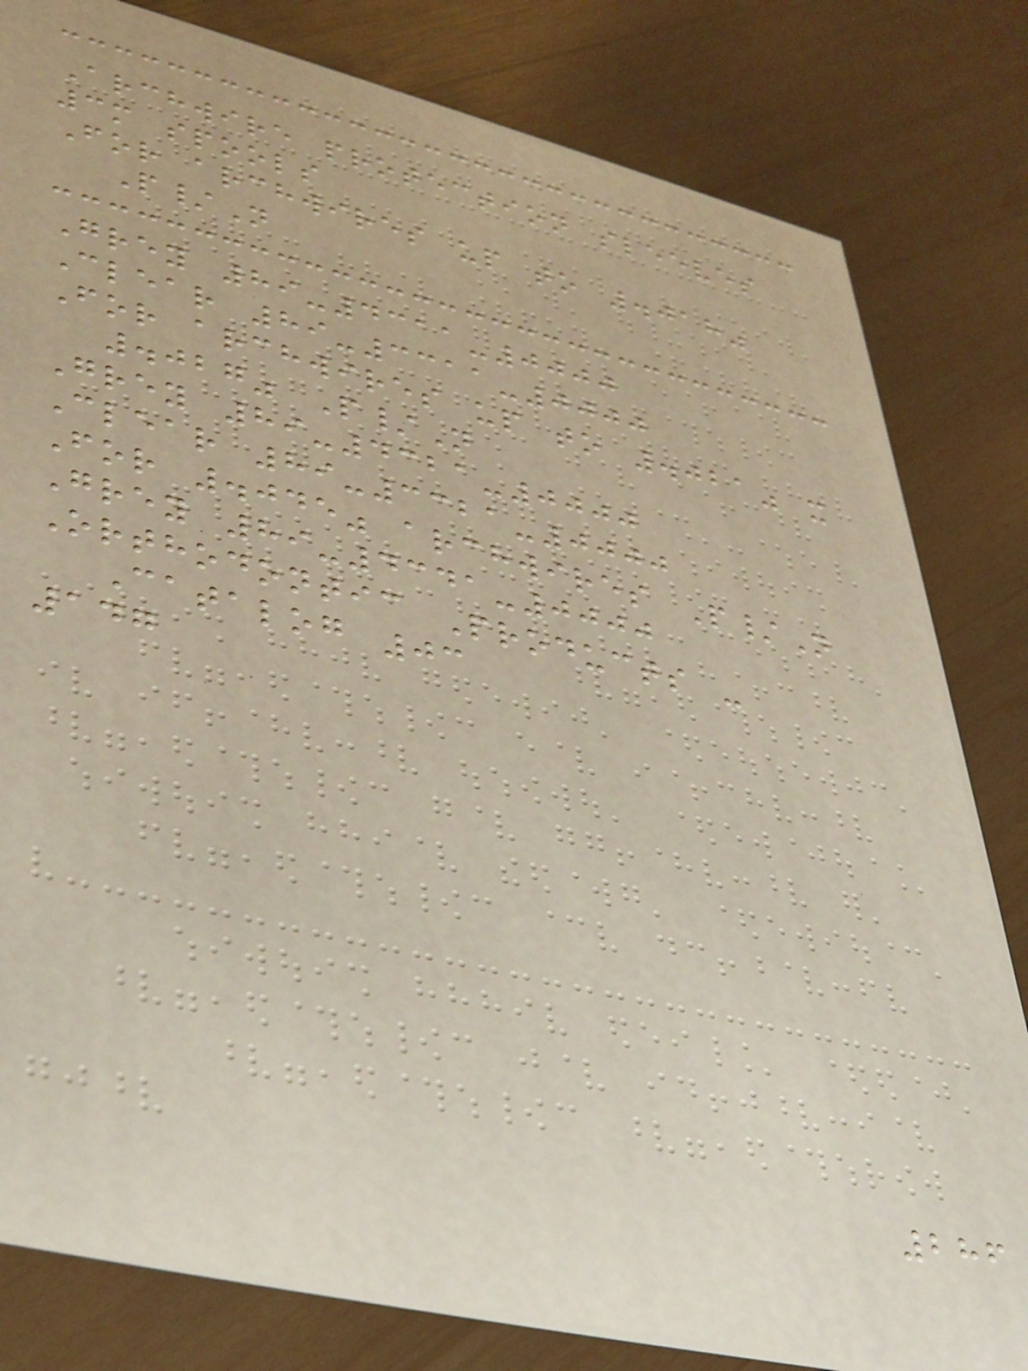Archwire protection sleeves
3m spools
For archwires up to .018"
P/N
Grey 89-4311-0000
Clear 89-3311-0000
For archwires up to .021" x
.027" P/N
Grey 89-4321-0000
Clear 89-3321-0000
For .045" archwires P/N
Grey 89-4341-0000
Orthodontic Products -
Catalog 03
147
286
